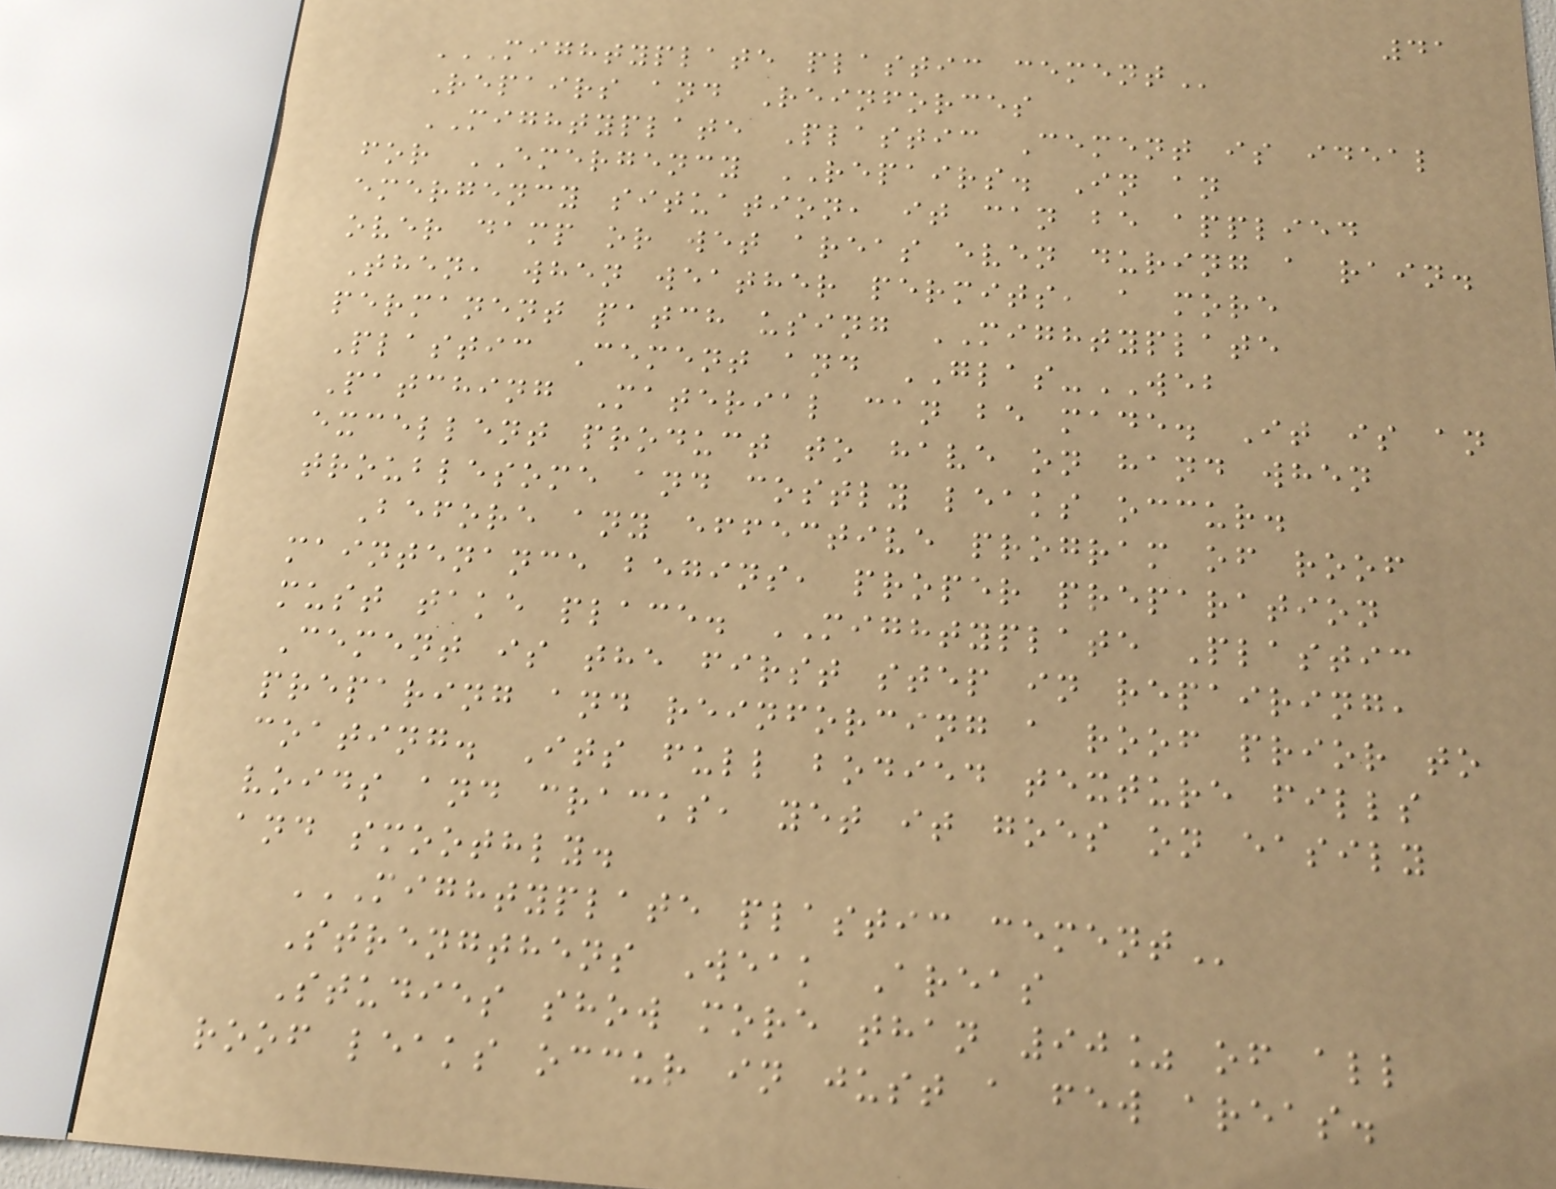41
MIGHTYPLATE PLASTIC CEMENT
Repairs and Reinforces
MIGHTYPLATE Plastic Cement is ideal
for EMERGENCY REPAIRS. In an
emergency situation, it can be applied
over damp or wet areas even during a rain.
Then, when weather permits, a more
permanent patch using MIGHTYPLATE
Plastic Cement and GLAS-WEB
Patching Material can be made. It is an
excellent product to have on hand when
troublesome and costly leaks occur.
Before any effective program of roof
maintenance begins, proper preparation
must take place. MIGHTYPLATE Plastic
Cement is the first step in repairing,
preparing and reinforcing a roof prior to
coating. Its full bodied texture fills
voids and cracks, yet it goes on easily
and smoothly.
MIGHTYPLATE PLASTIC CEMENT
Strengthens Weak Areas
Studies show more than 90% of all
roof leaks occur in just a few areas.
